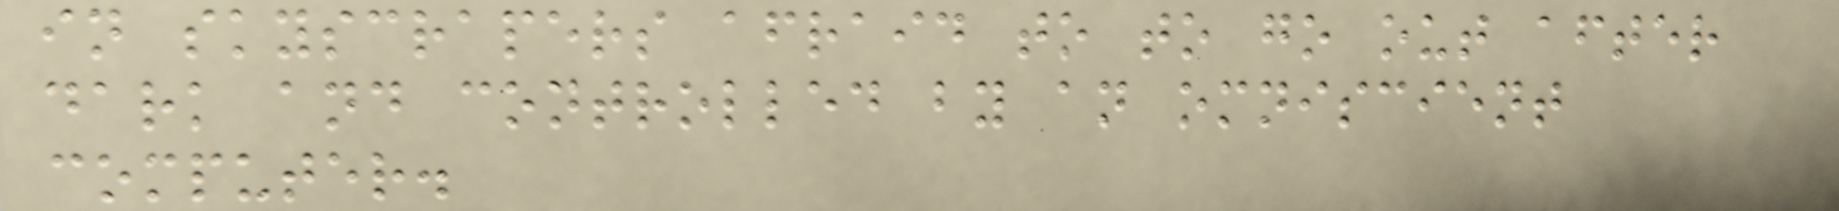in skyscrapers afraid to to go out after
dark and controlled by an omniscient
computer.
